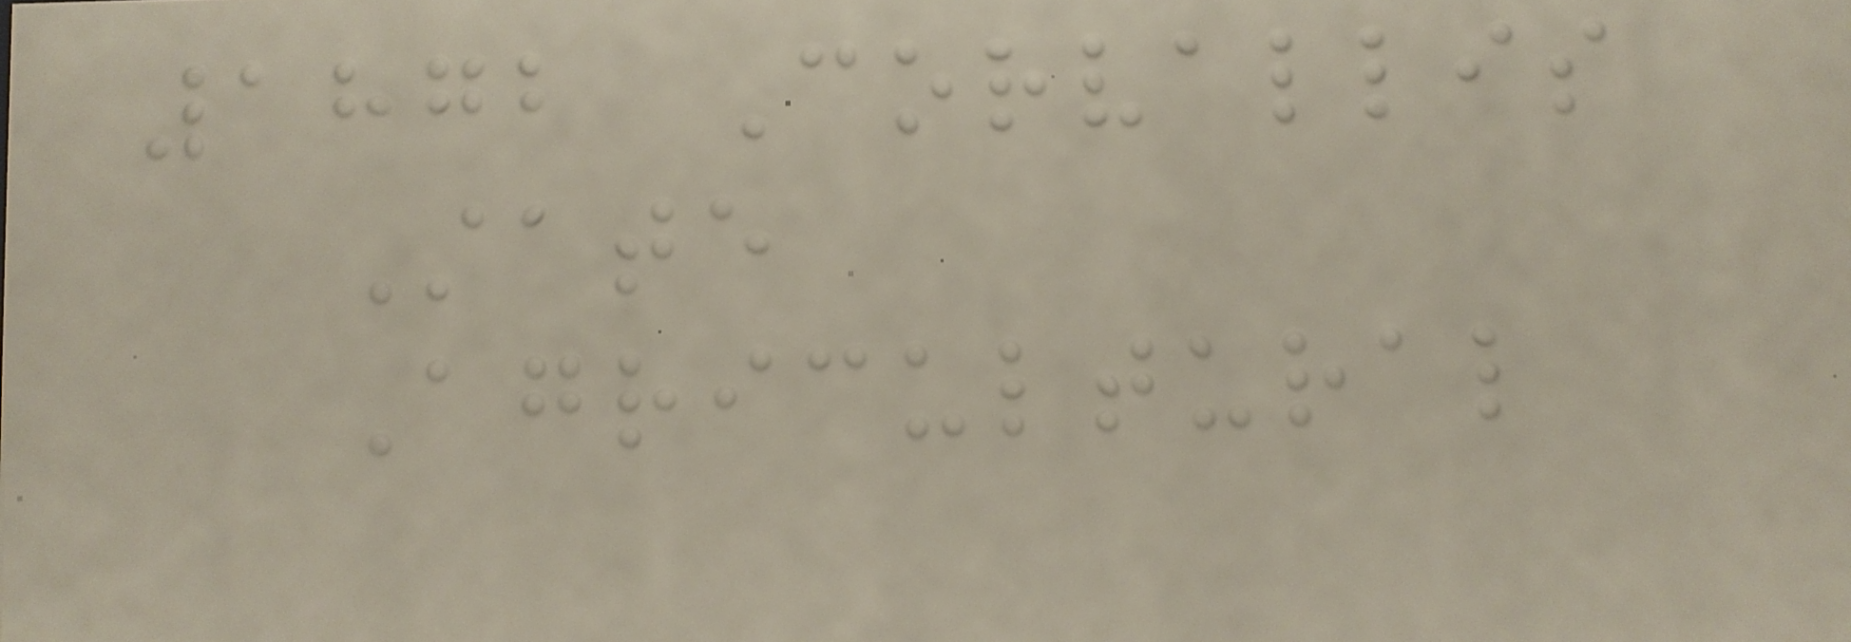1872 Corvallis
State
Agricultural
